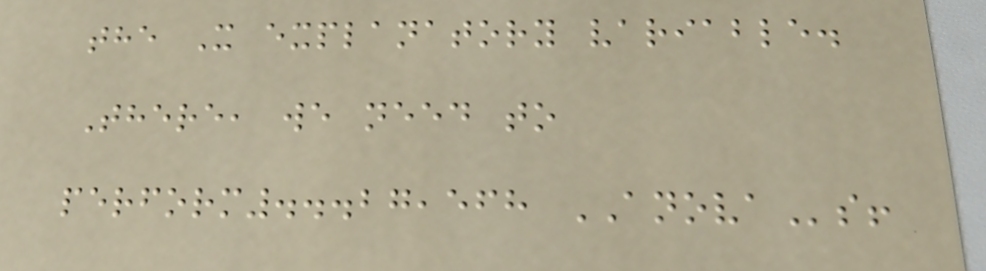the X explanatory variable.
There, we need to
perform...27,568 ANOVAs!
